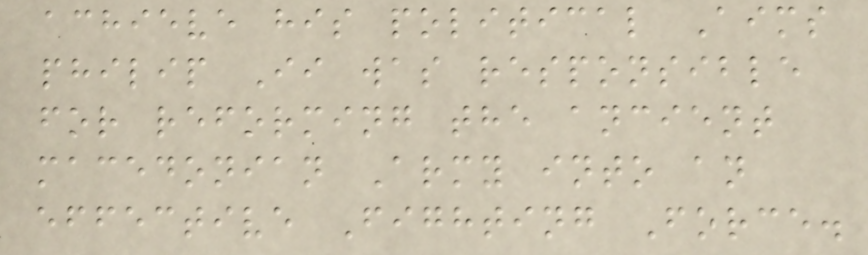achieve his political Aims
philip Ii was responsible
for reforming the ancient
macedonian Army into an
effective Fighting Force.
